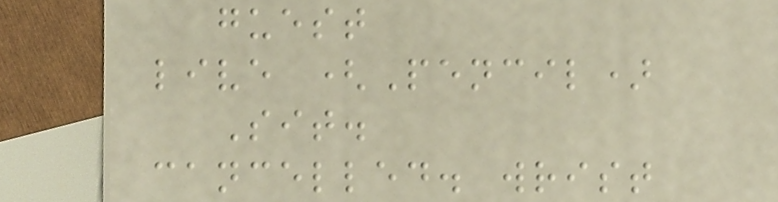guest
live (Pencil)
Sit.
cancelled. wrist
